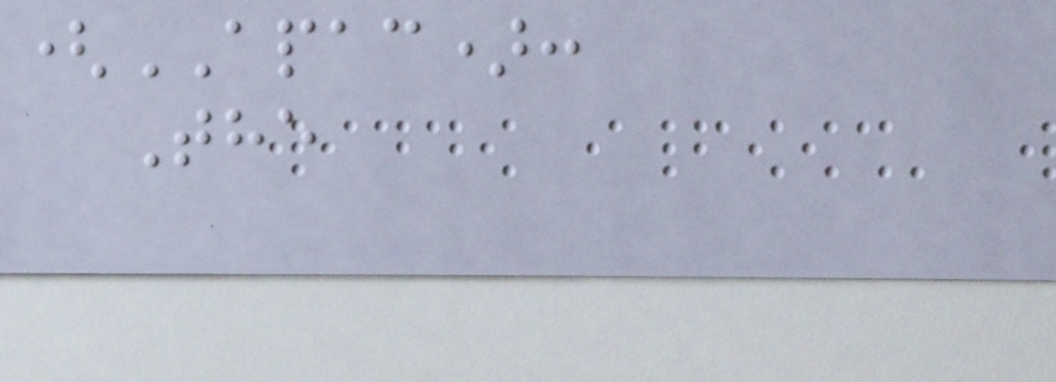(APAC):
The
